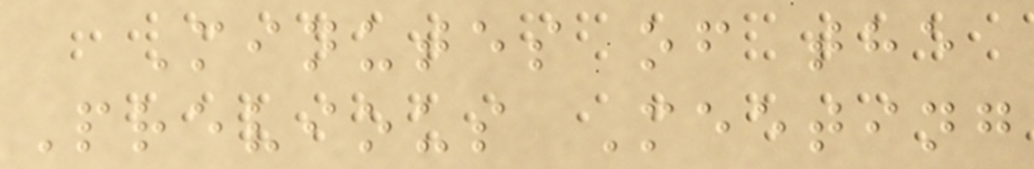Minutes of the
Previous Meeting
